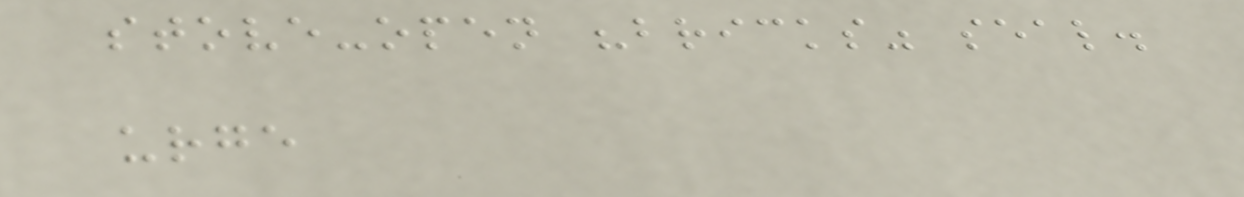stove-open "bricks" seal.
urge
